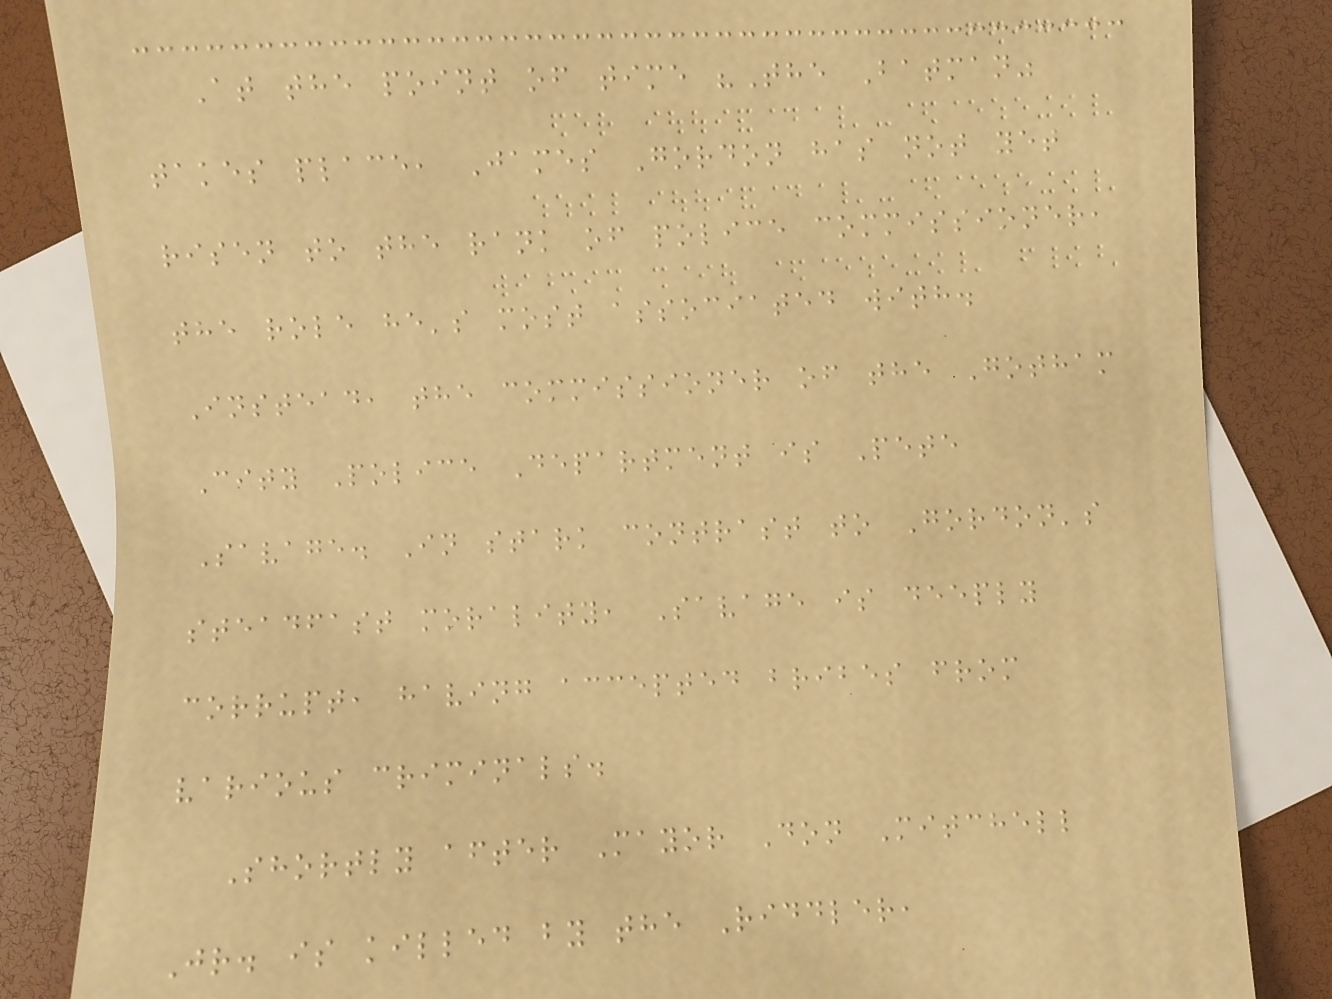At the point of time "The Batman"
takes place, James Gordon has not yet
risen to the rank of police commissioner,
the role he's most associated with.
Instead, the commissioner of the Gotham
City Police Department is Pete
Savage. In stark contrast to Gordon's
steadfast morality, Savage is deeply
corrupt, having accepted bribes from
various criminals.
Shortly after Mayor Don Mitchell
Jr. is killed by the Riddler,
